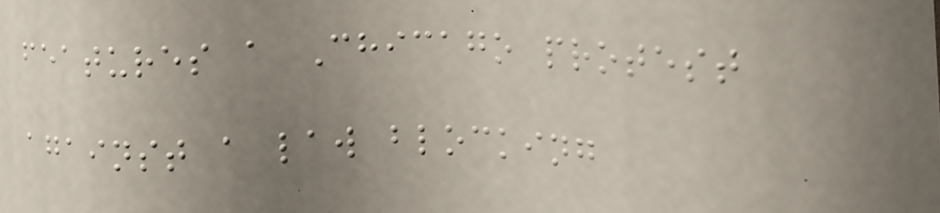features a Chicago protest
against a law blocking
